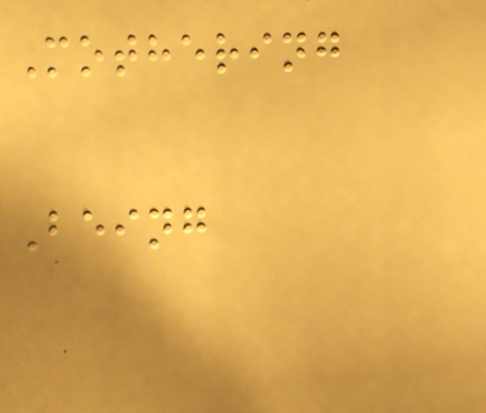Mothering
Being
